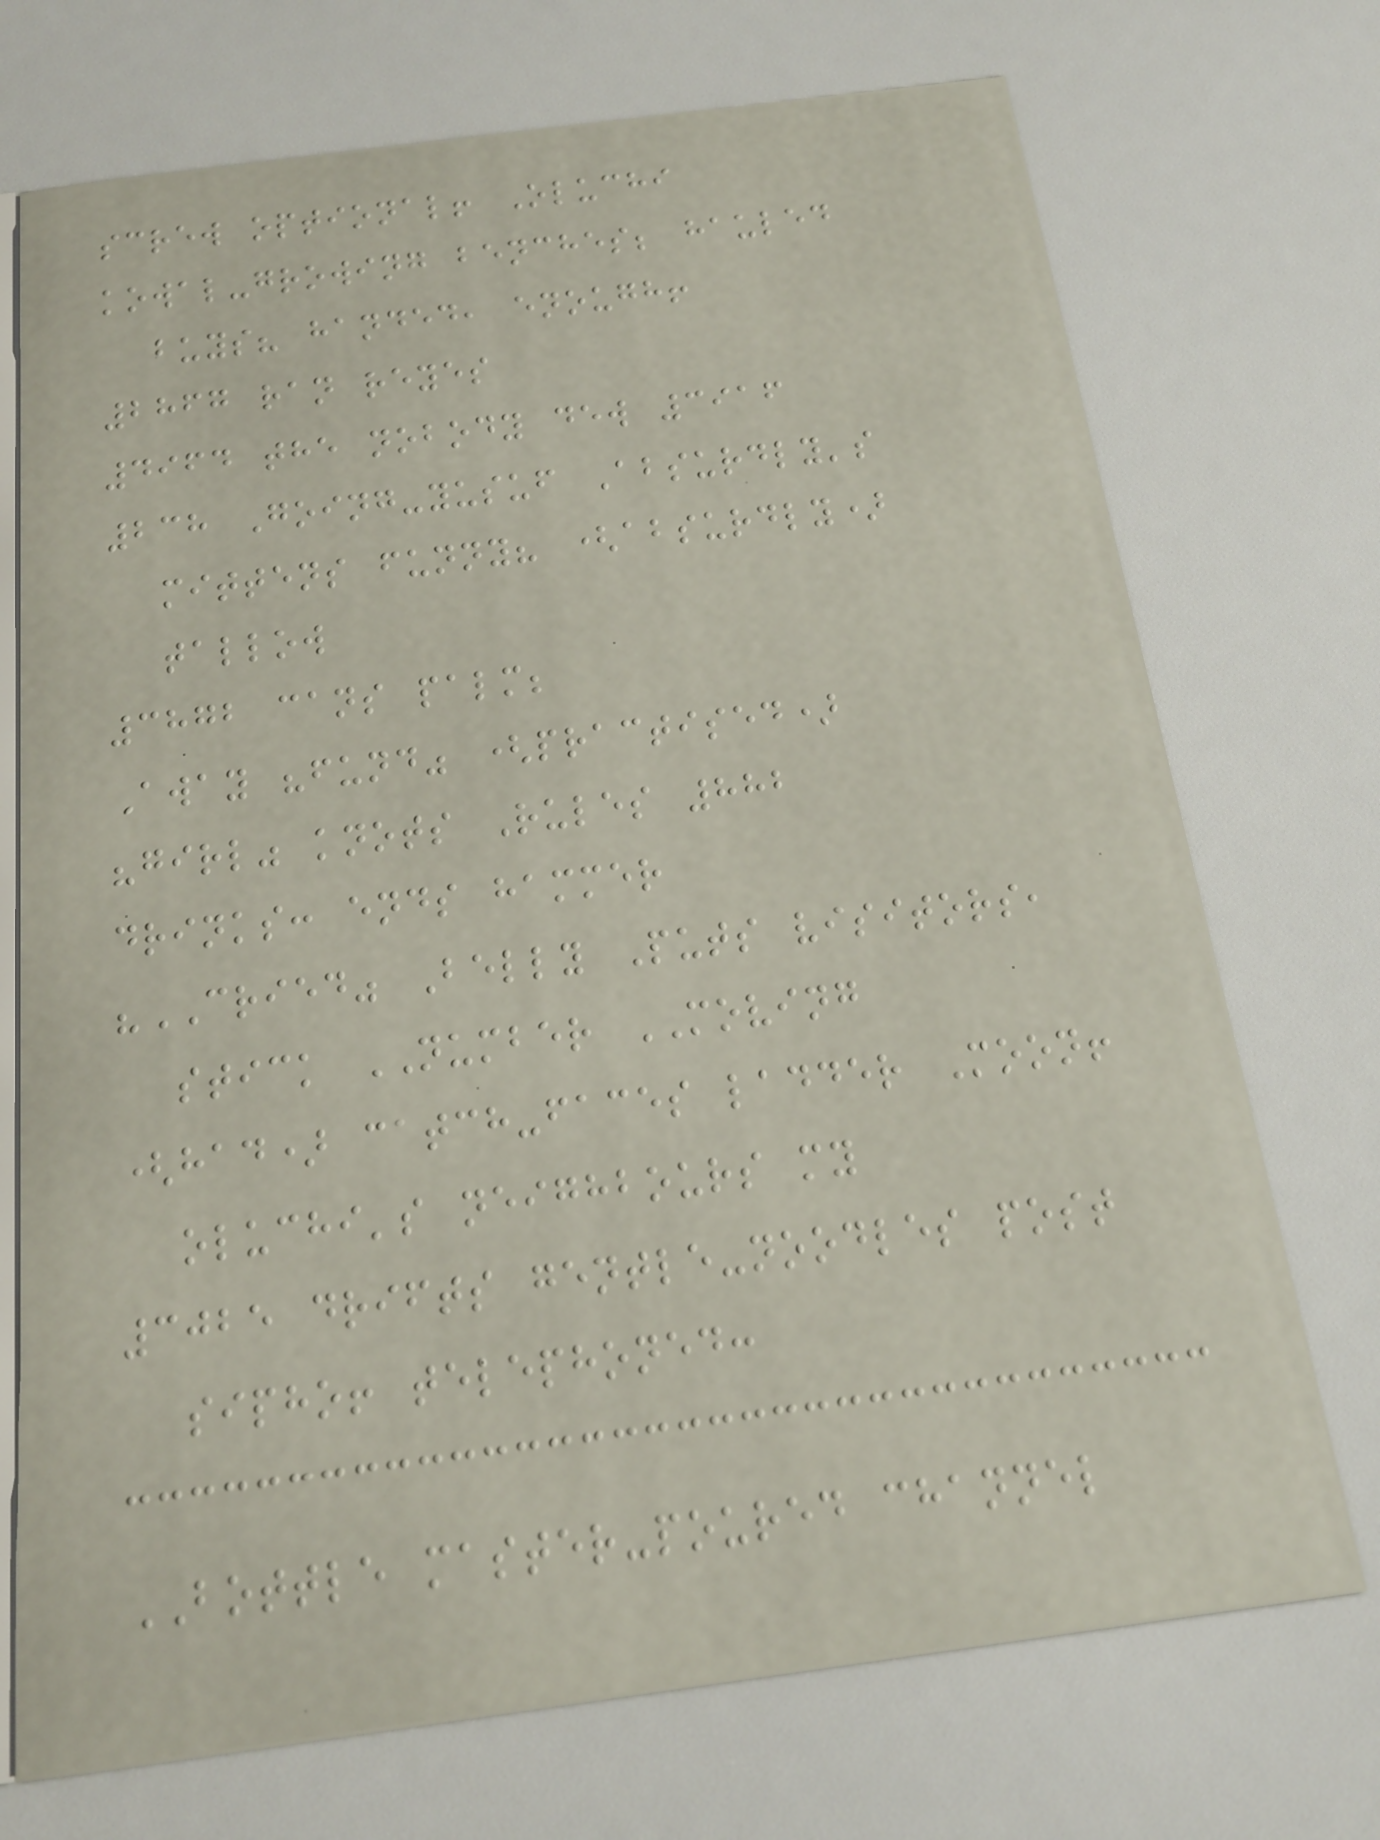screw optional! Oluchi
kowal-growing benches; hauled
buys? handed, enough!
2867 ran reyes
4964 the nobody dew 3916
238 Going-yusuf Absurdly's
mittens funny? (absurdly)
tallow
3872 cans palm;
Away "fund" (practised)
"girl" knots Rules 882
drinks: ends hammer
"CRIED" Belly Puts visitors,
stick NUMBER MOVING
(had) catch-faces ladder Moon!
oluchi's neighbours my
3025 drifts gentle-noodles post
sipho! telephoned:
BOTTLE master-poured channel
